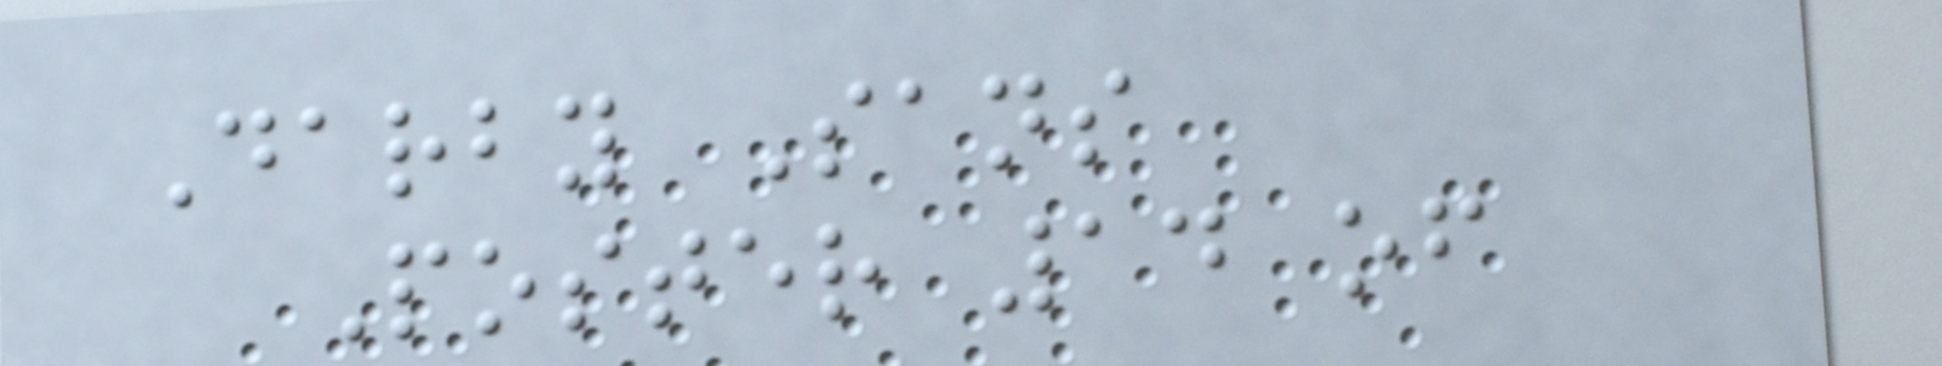Darby Sans
Poster 14 of
